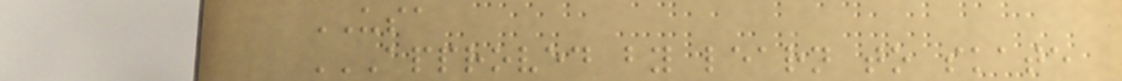USA
APPROVED BY LEARN TO SKATE
